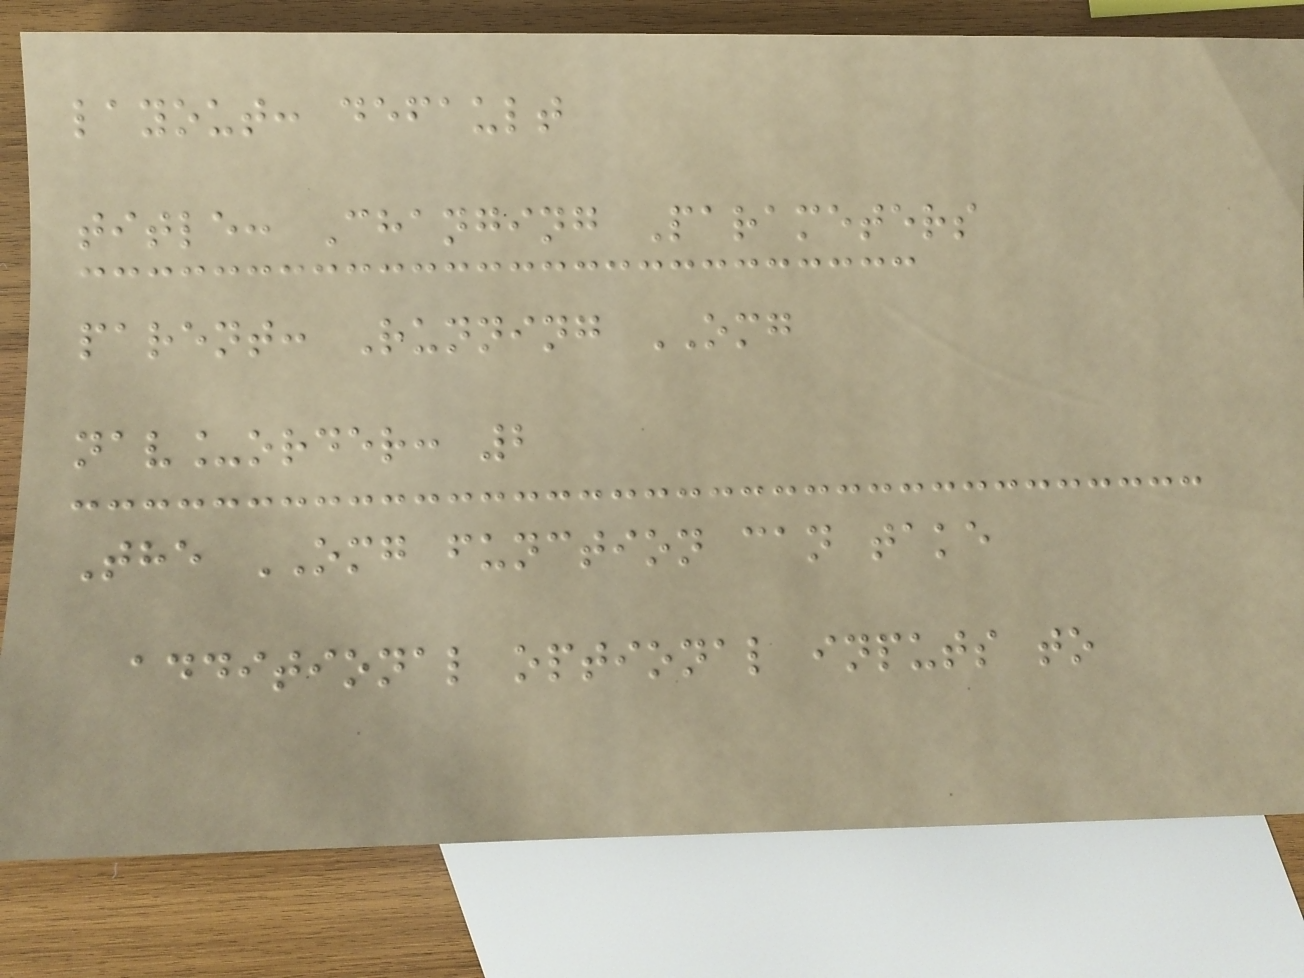layout: default
title: Changing Parameters
parent: Running OMG
nav_order: 2
The OMG function can take
additional optional inputs to
